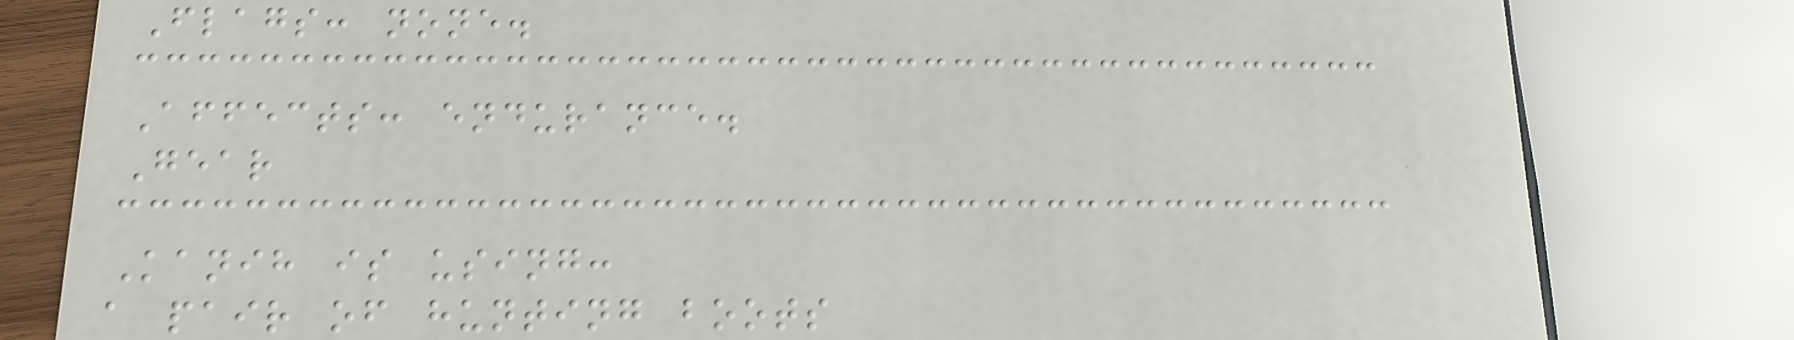Flags: none.
Affects: endurance.
Gear
Kanih is using:
a pair of hunting boots
